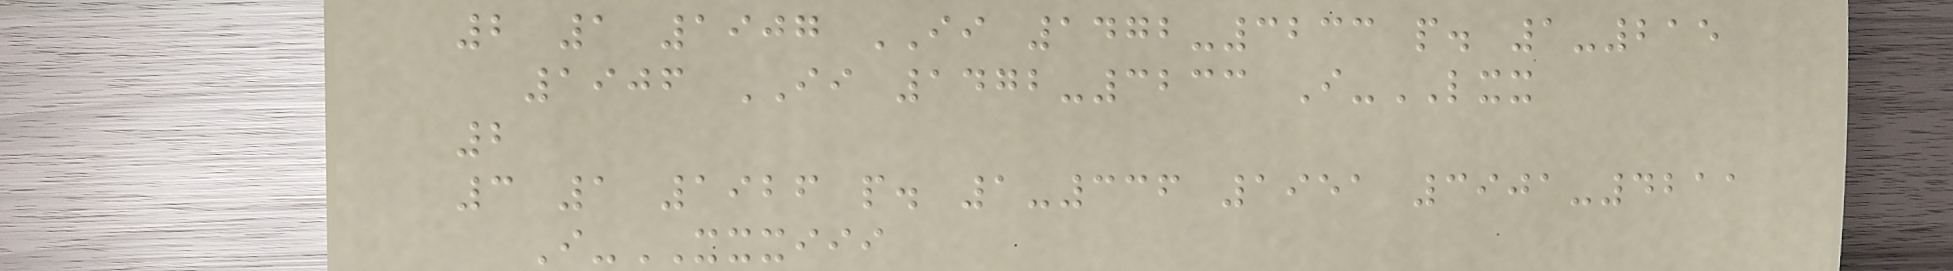2 1 1907 II 1472-3233 p. 1-215
1906 II 1472-3233 I-LXX
2
3 1 1926 p. 1-336 1951 3901-4211
I-XXXIII
